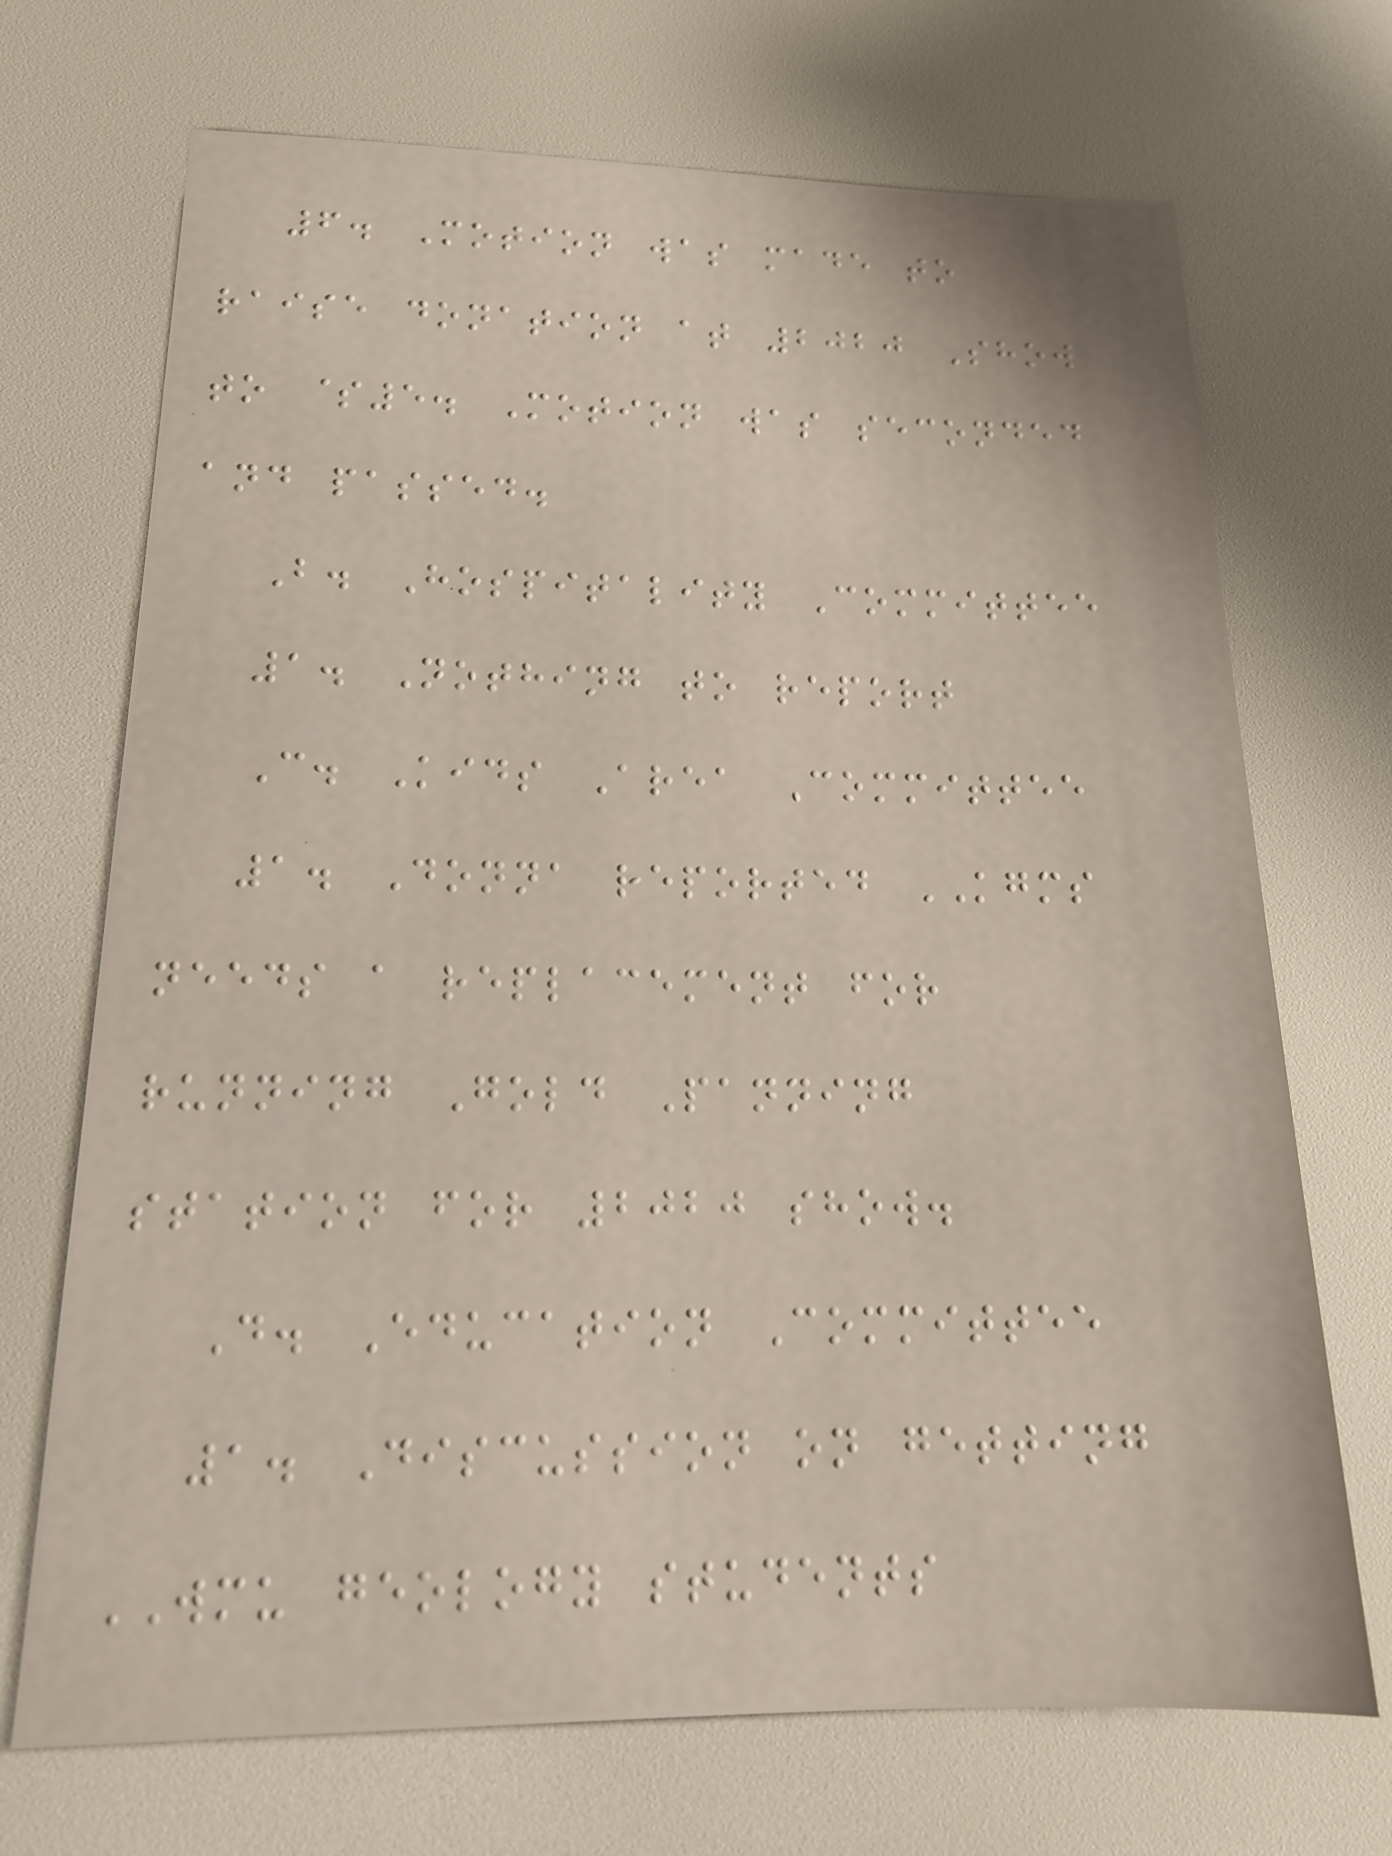6. Motion was made to
raise donation at 2020 Show
to $5. Motion was seconded
and passed.
B. Hospitality Committee
1. Nothing to report
C. Kids Area Committee
1. Donna reported KGMS
needs a replacement for
running Gold Panning
station for 2020 show.
D. Education Committee
1. Discussion on getting
WMU geology students
